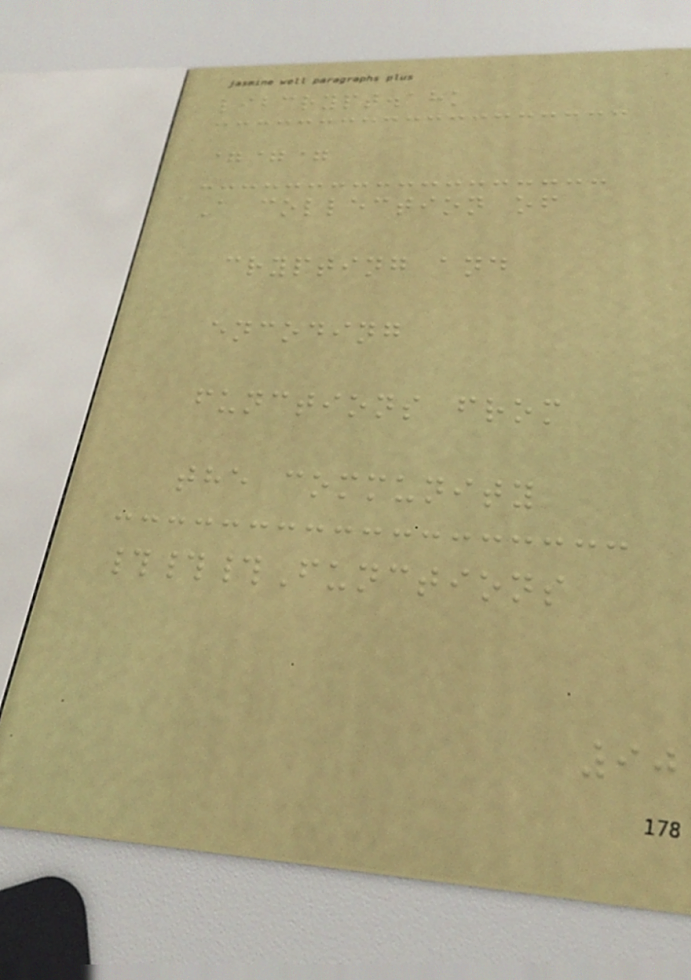libcrypt.ahk
===
A collection of
crypting and
encoding
functions from
the community
###Functions
90
